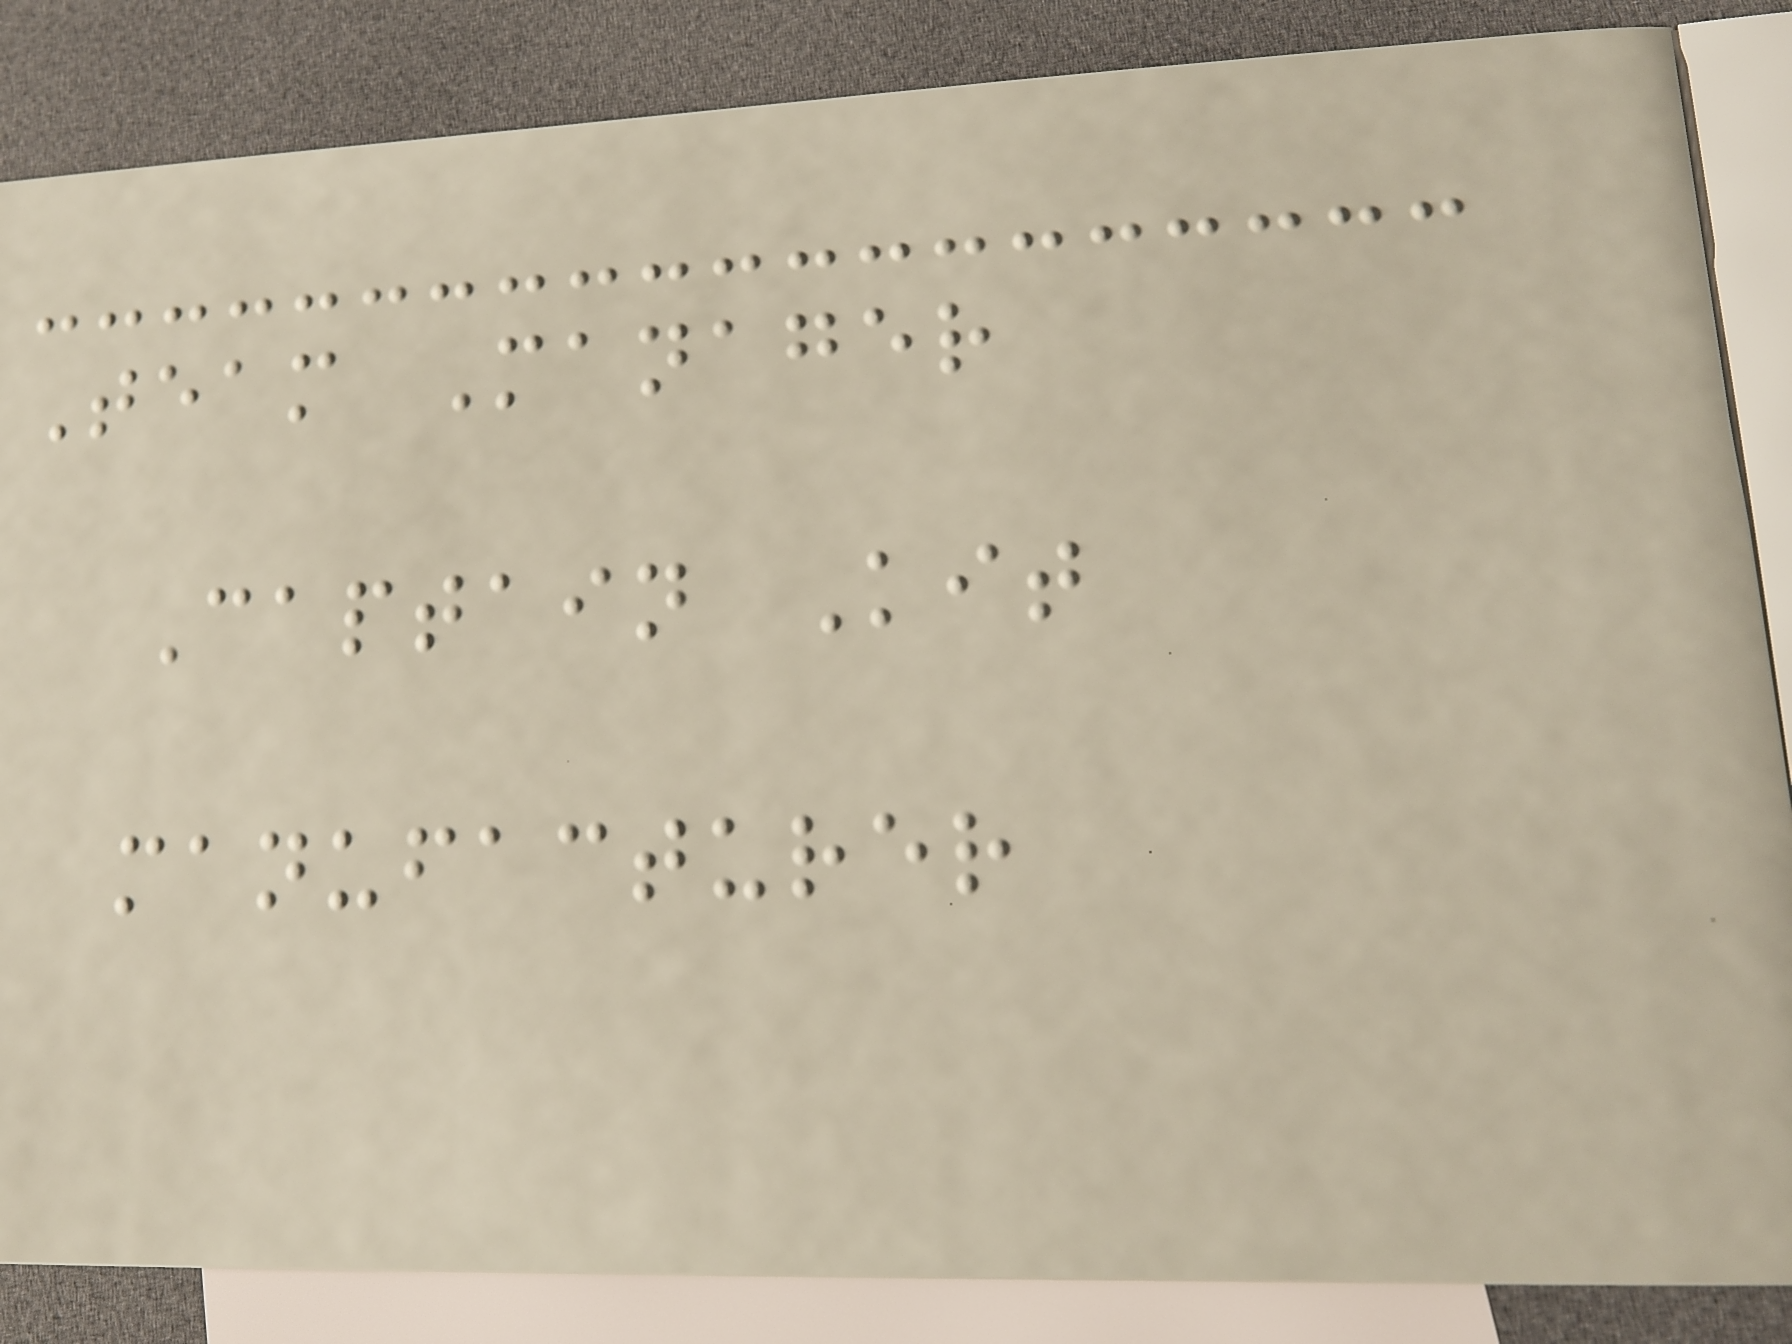Team Manager
Captain Kit
manufacturer
